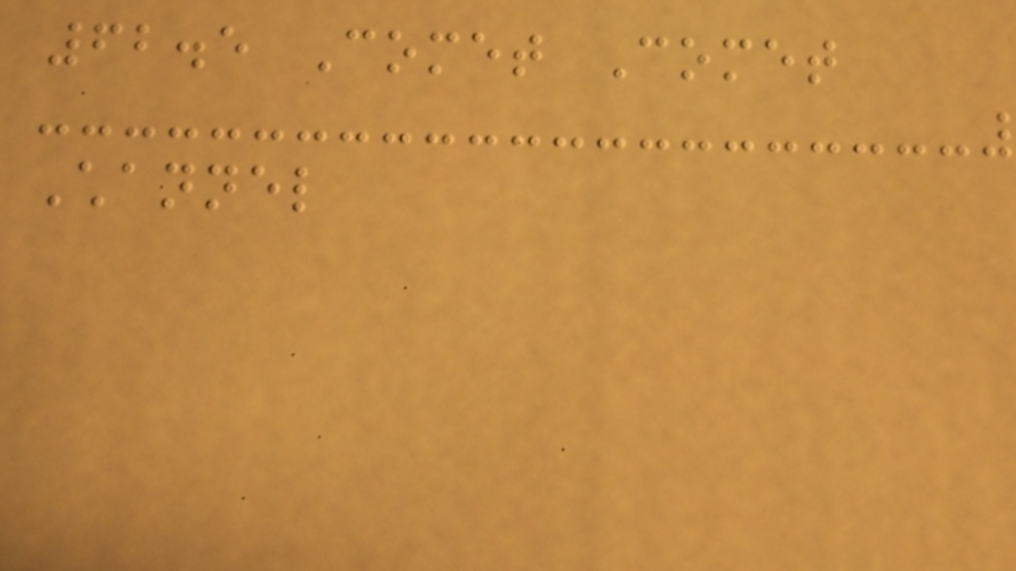62.5 Comet Comet
Channel
